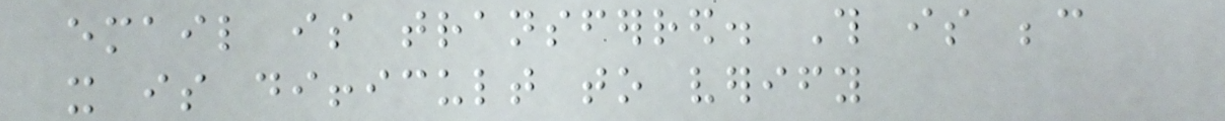email is transferred. This is because
it is difficult to verify
